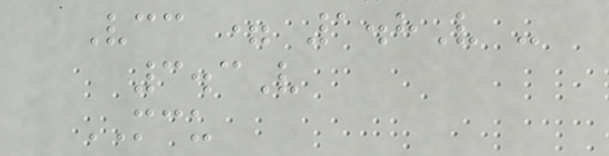Vcc = 1.8V -
3.3V
MCU
